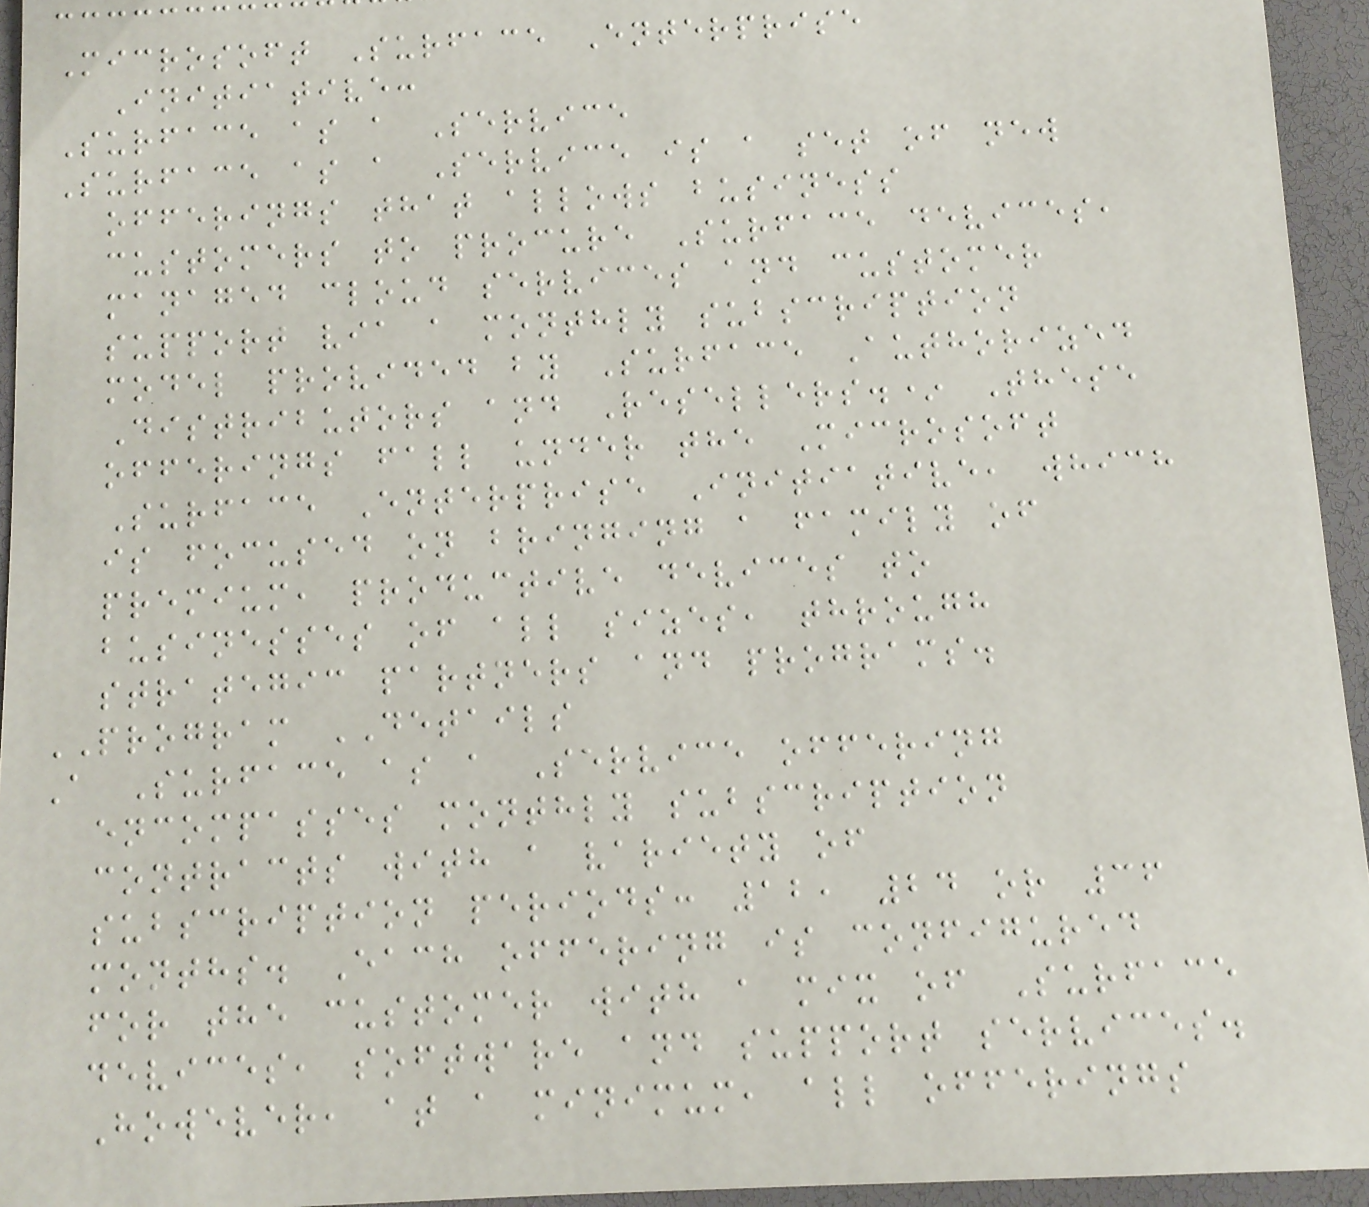Microsoft Surface Enterprise
Initiative:
Surface as a Service
Surface as a Service is a set of new
offerings that allows business
customers to procure Surface devices,
managed cloud services and customer
support via a monthly subscription
model provided by Surface Authorized
Distributors and Resellers.* These
offerings fall under the Microsoft
Surface Enterprise Initiative, which
is focused on bringing a family of
premium, productive devices to
businesses of all sizes, through
strategic partners and programs.
PROGRAM DETAILS
A Surface as a Service offering
encompasses monthly subscription
contracts with a variety of
subscription periods: 12, 24 or 36
months. Each offering is configured
for the customer with a mix of Surface
devices, software and support services.
However, at a minimum, all offerings
